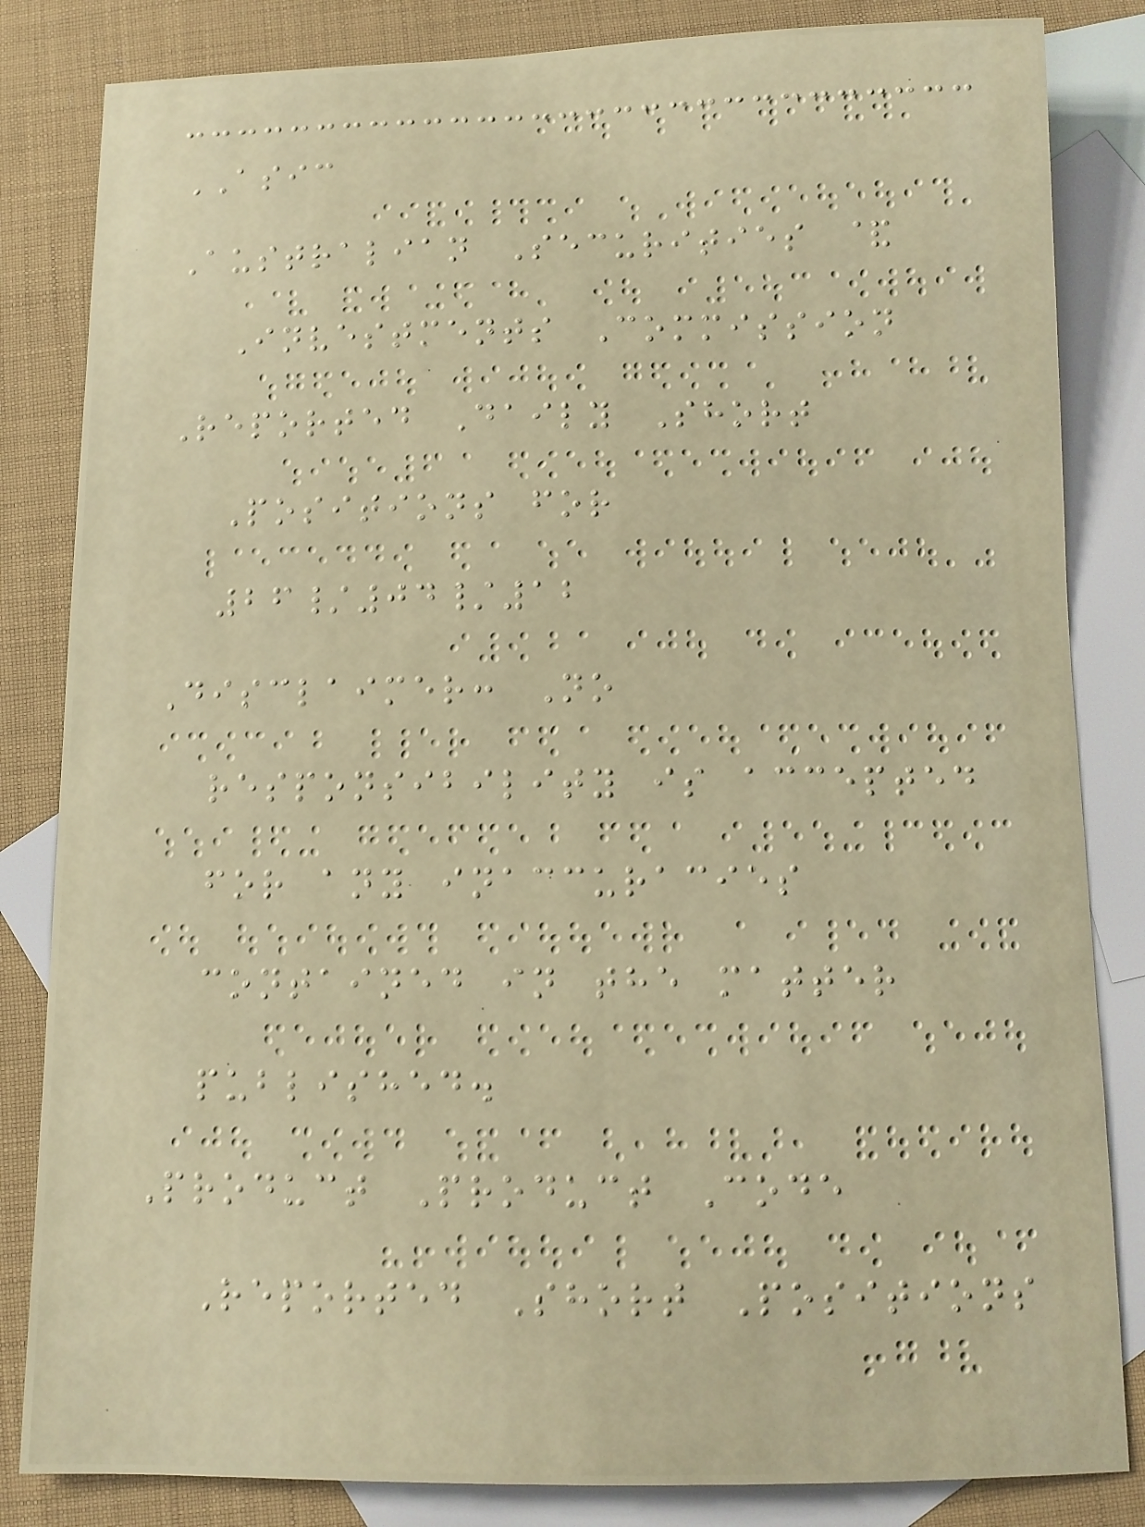ASIC
Australian Securities &
Investments Commission
Reported Daily Short
Positions for
26/04/12
Disclaimer: No
responsibility is accepted
for any inaccuracies
contained in the matter
published.
Product Product Code
Reported Short Positions
